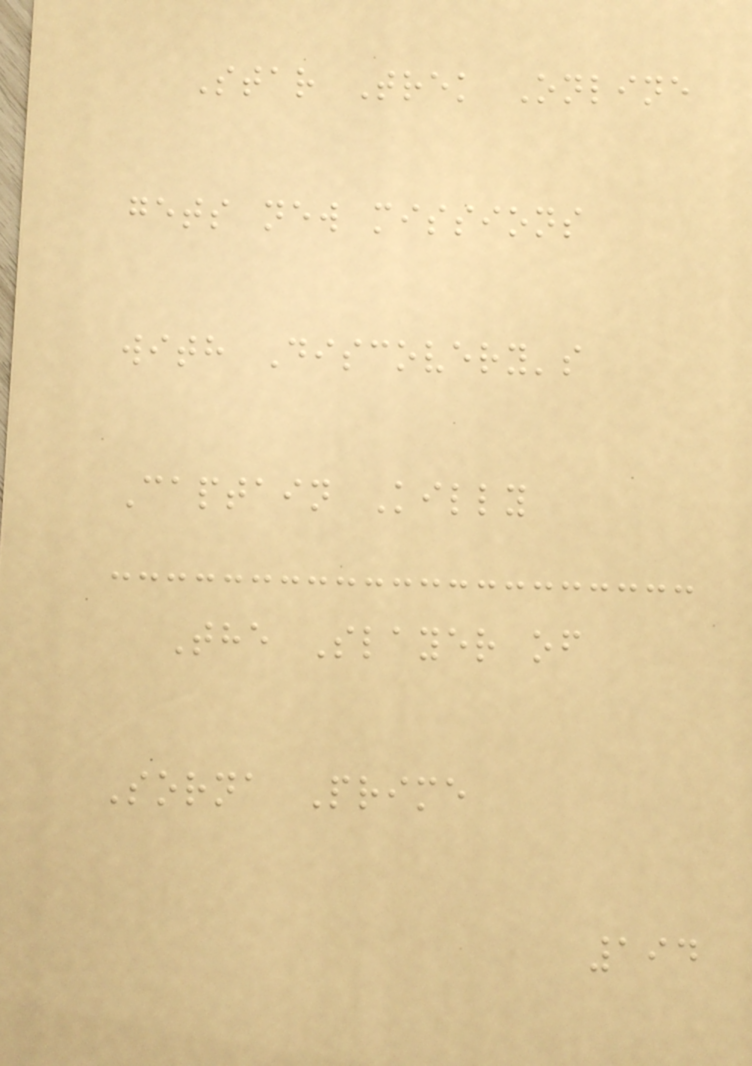Star Trek Online
gets new missions
with Discovery's
Captain Killy
The Slayer of
Sorna Prime
194
